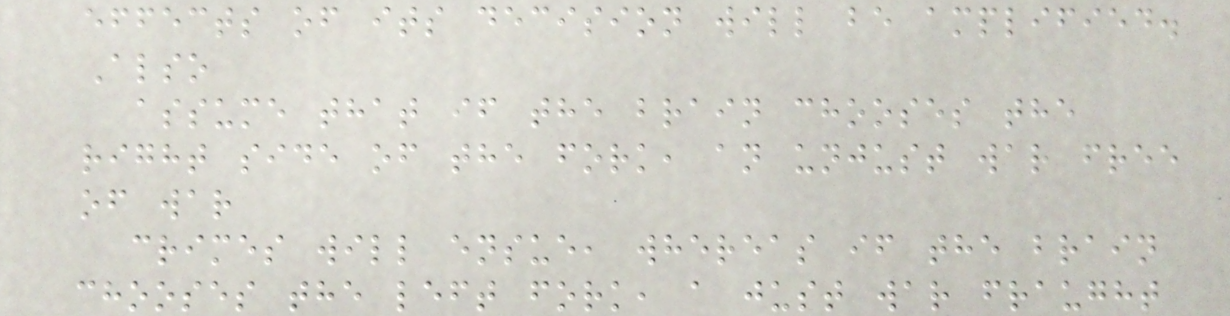effects of its decision will be amplified.
Also
assume that if the brain chooses the
right side of the fork, an unjust war free
of war
crimes will ensue, whereas if the brain
chooses the left fork, a just war fraught
